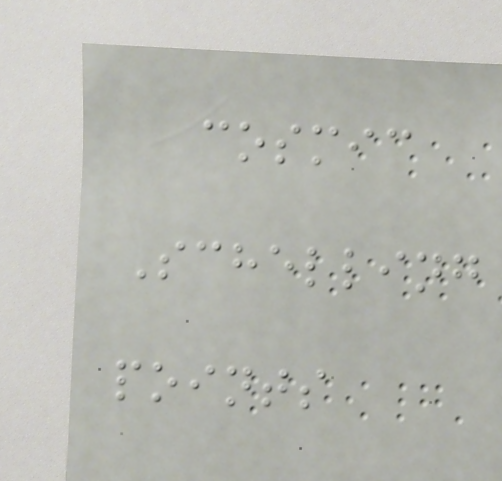cosmic
Schelling
points
